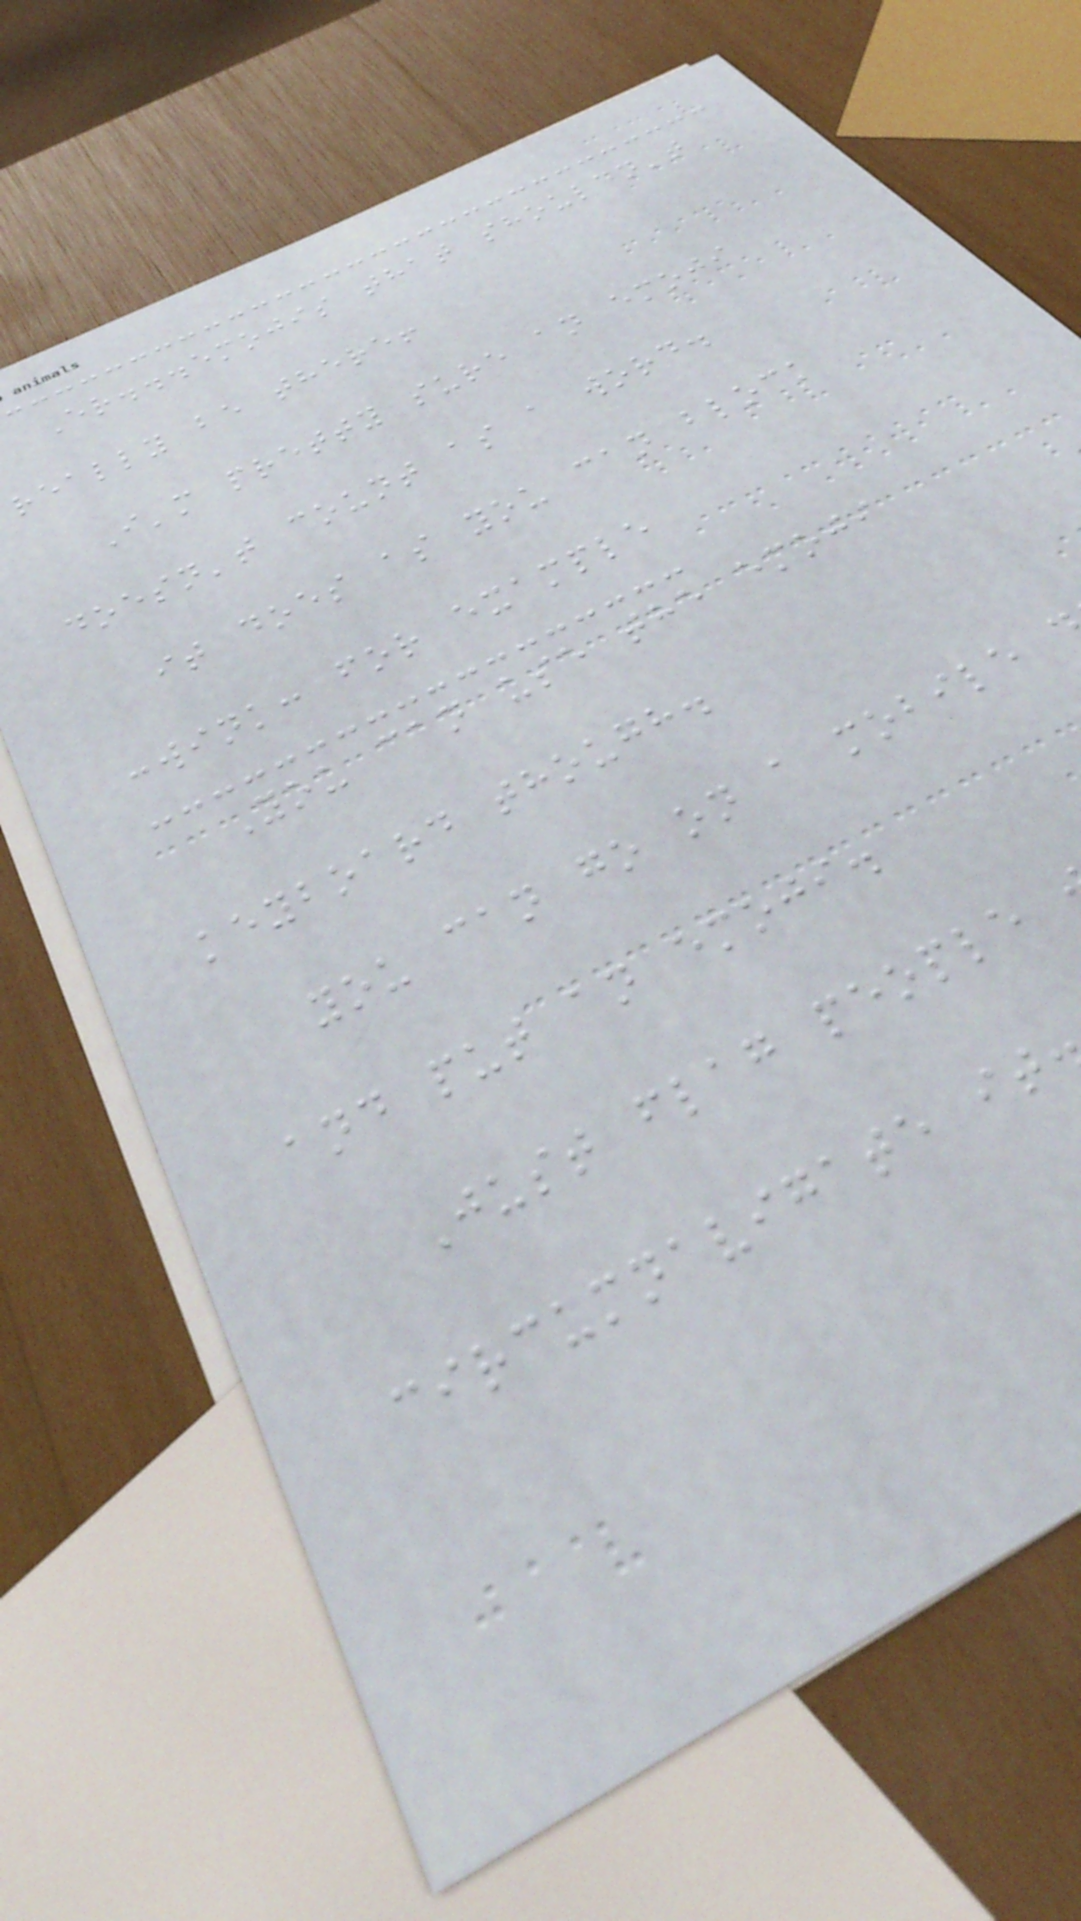Er...emojis that shouldn't
really be there!
I'm pretty sure an emoji
doesn't count as a word.
it does as you can block
:wink: for example
You can use the emoji
keyboard though.
you can go on a mobile
and put an emoji.
Just flag people
circumnavigate it
